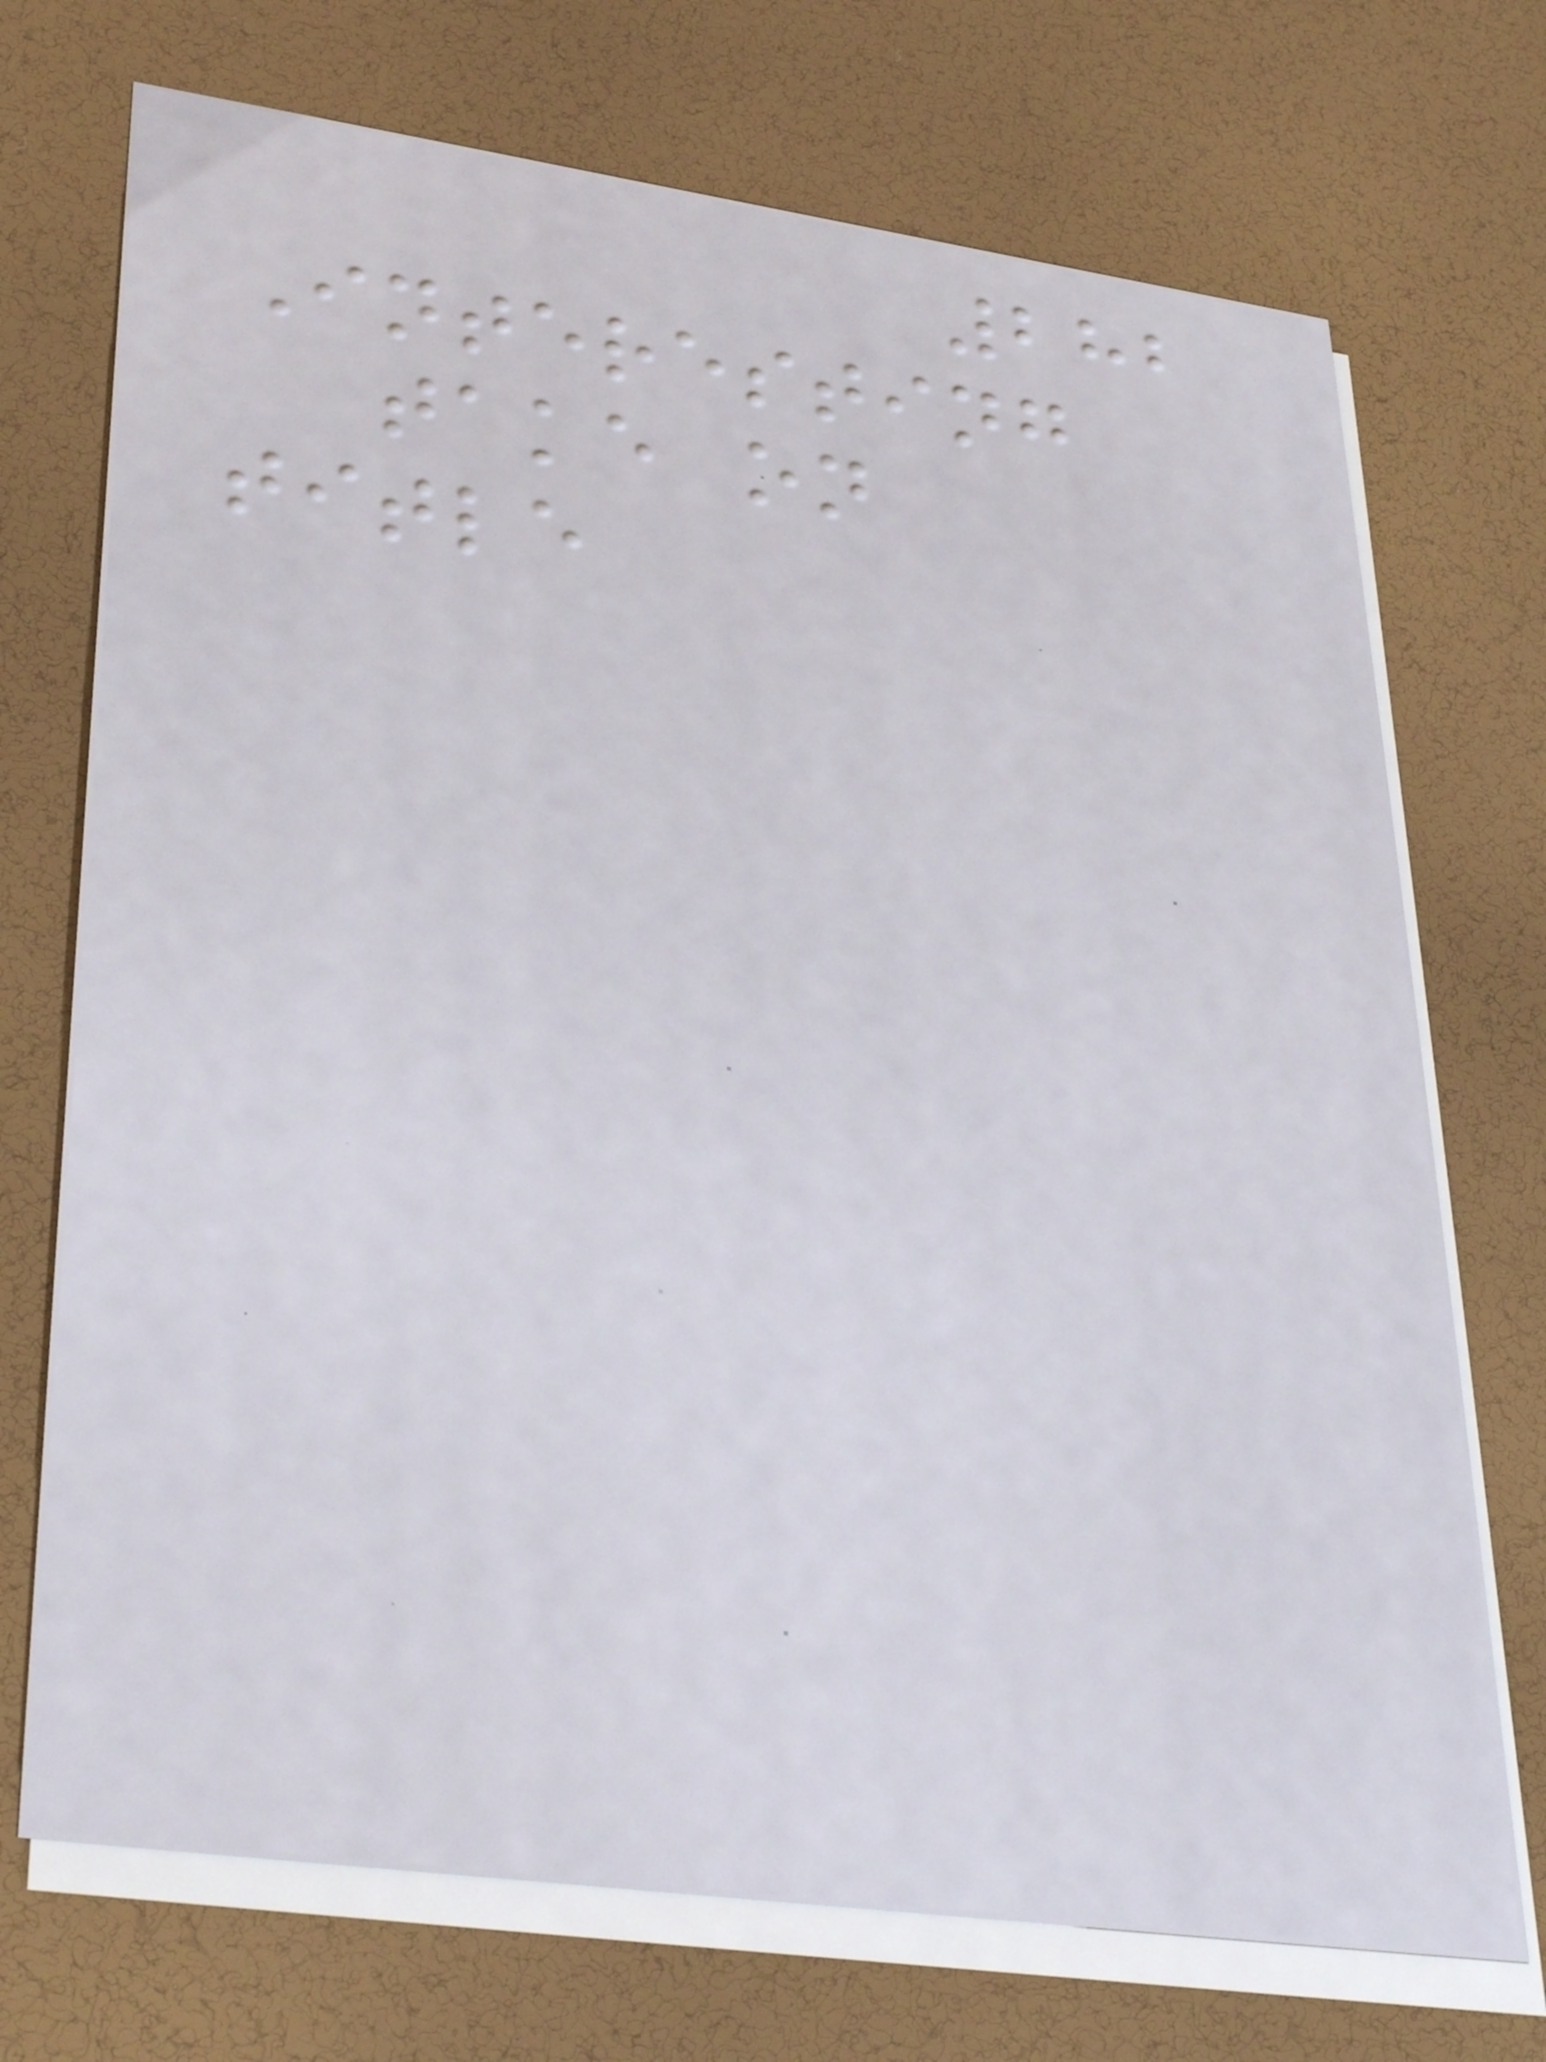282
Interesting
take on
title
